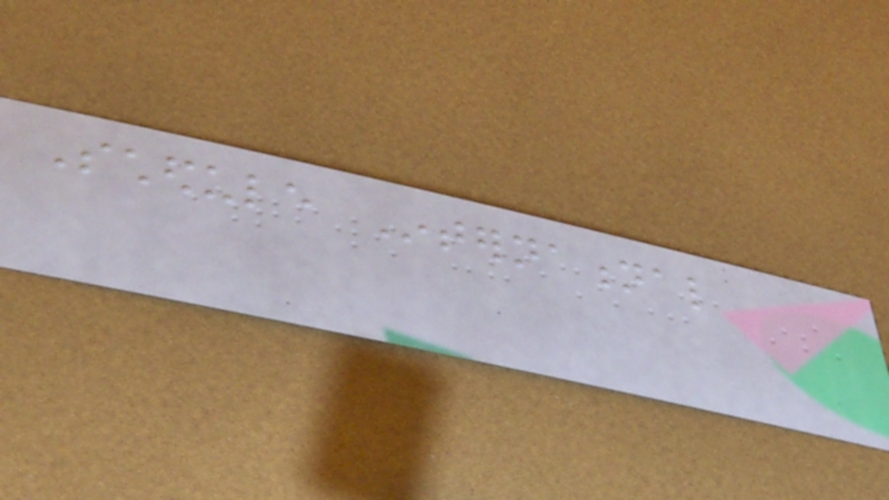Schedule International
